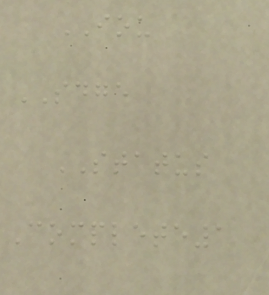IOU
SDGE
STATUS
Complete1
